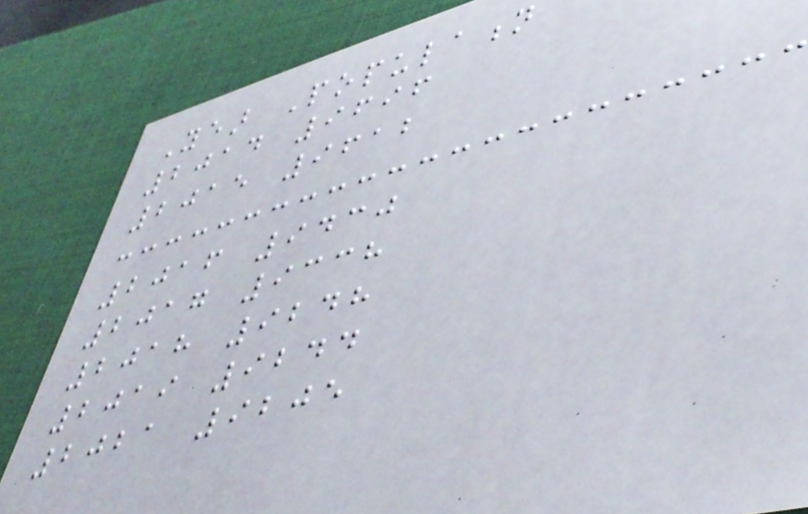Year Population
2014 9696
2015 9612
2016 9430
2017 9338
2018 9248
2019 9244
2021 9205
